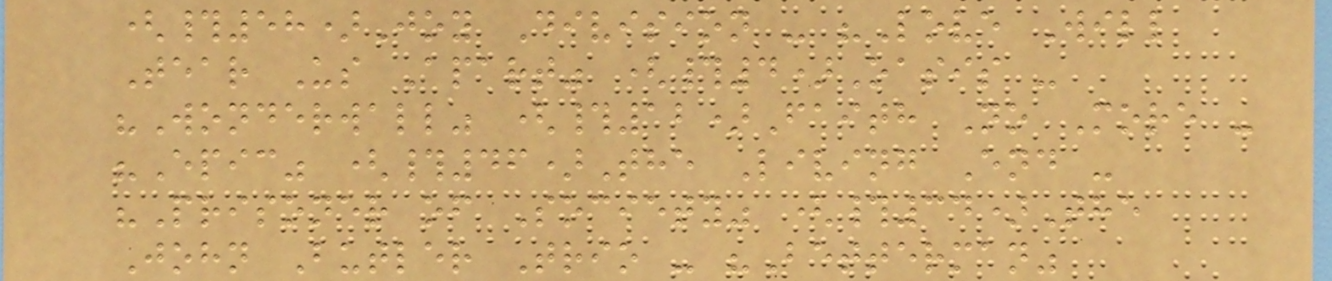(#58)Joy Division - "Love Will
Tear Us Apart" (#4)Oasis -
"Wonderwall" (#12)Faith No More -
"Epic" (#46)The Living End -
"Prisoner of Society" (#34)The
John Butler Trio - "Betterman"
